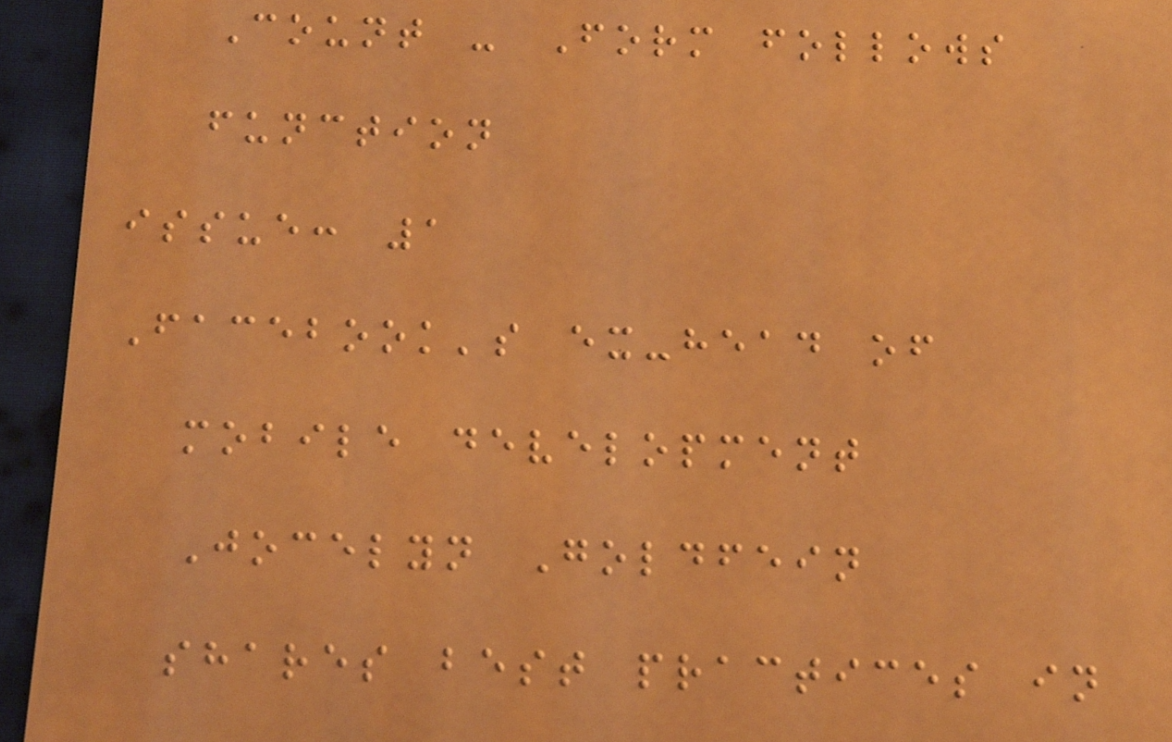Count - Form follows
function
issue: 1
Facebook's ex-head of
mobile development
Jocelyn Goldfein
shares best practices in
